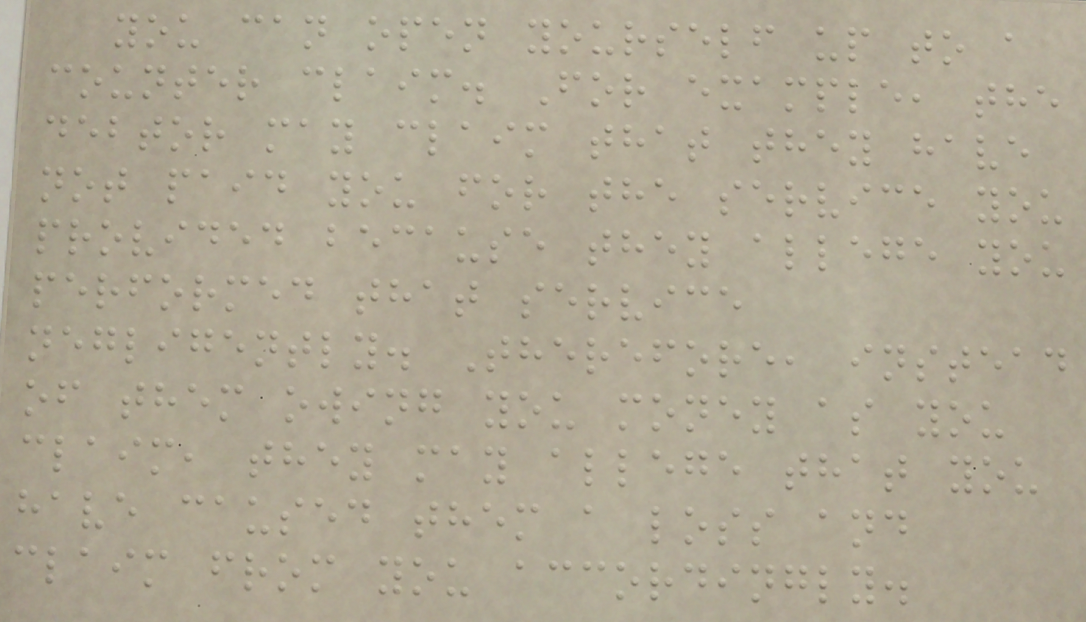you can open yourself up to a
counter claim. For example, the
debtor may claim that they have
not paid you for the service you
provided because they allege you
performed that service
negligently. Therefore, instead
of them owing you money as you
claim, they may allege that you
have caused them a loss and
claim from you accordingly.
